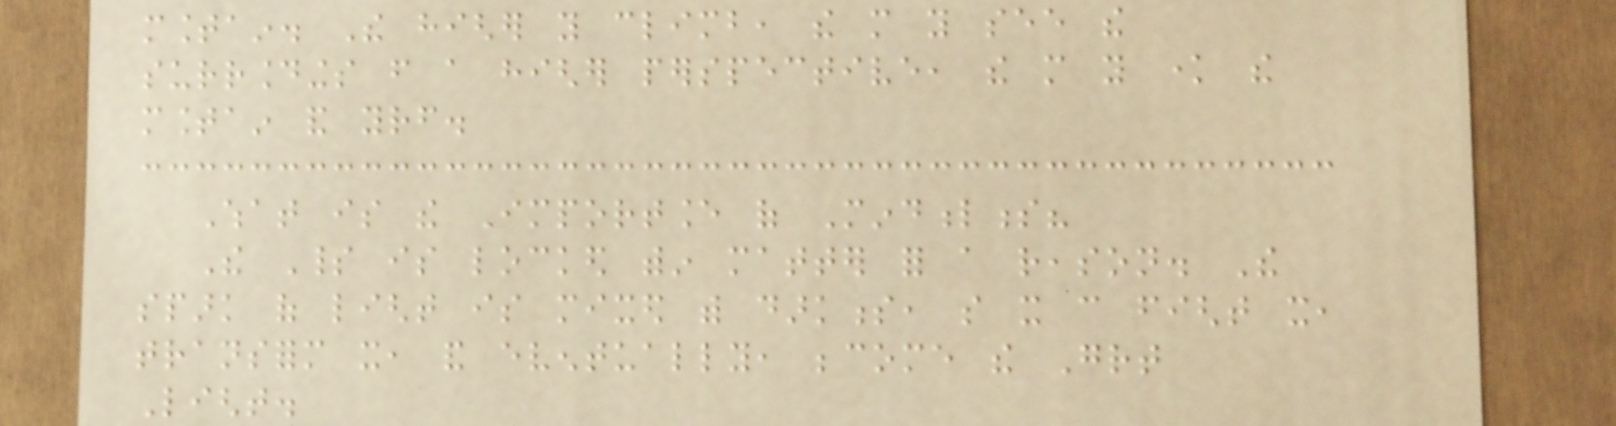mountain. The higher you climb, the more you see the
surroundings from a higher perspective, the more you know the
mountain and yourself.
What is the Importance of Mindfulness?
The Spirit is locked within matter for a reason. The
spark of light is mixed with darkness, so it can fight it,
transform it, and eventually, become the Great
Light.
